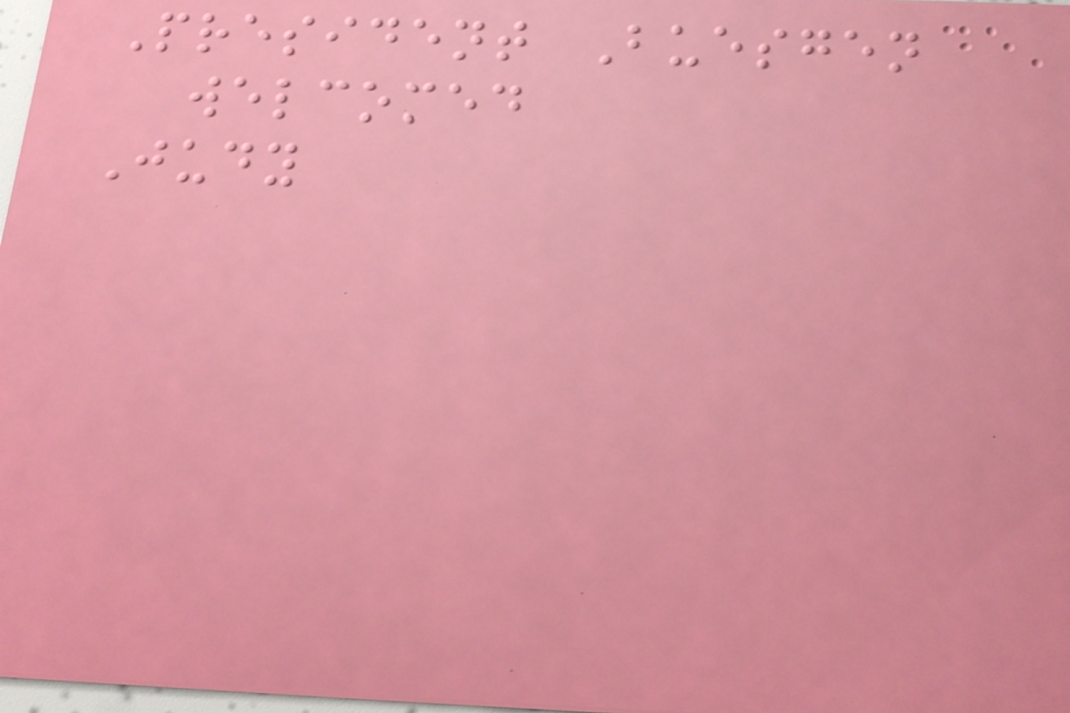President Buesgen
welcomed
Judy
